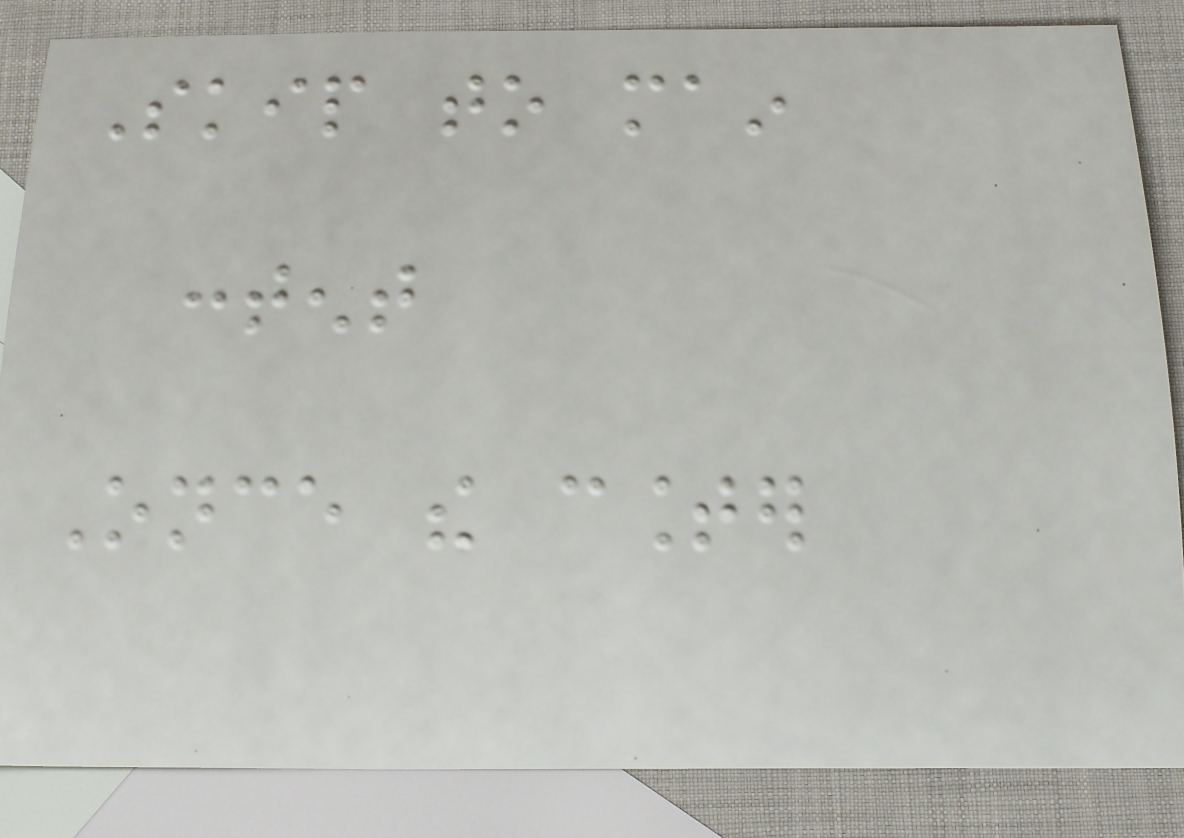Skip to main
content
Once the counter
